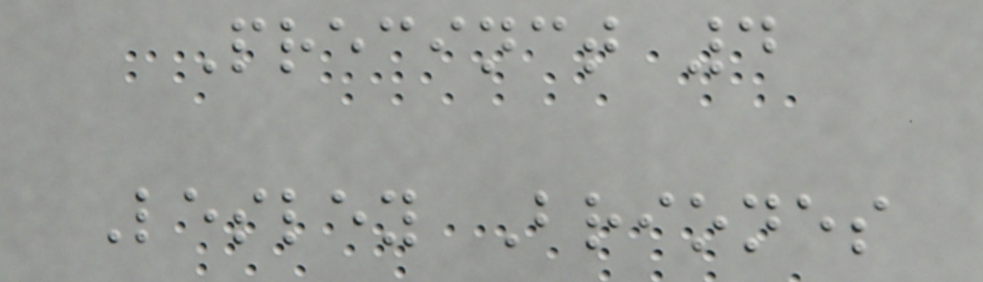Precinct 4
Lesley Briones
